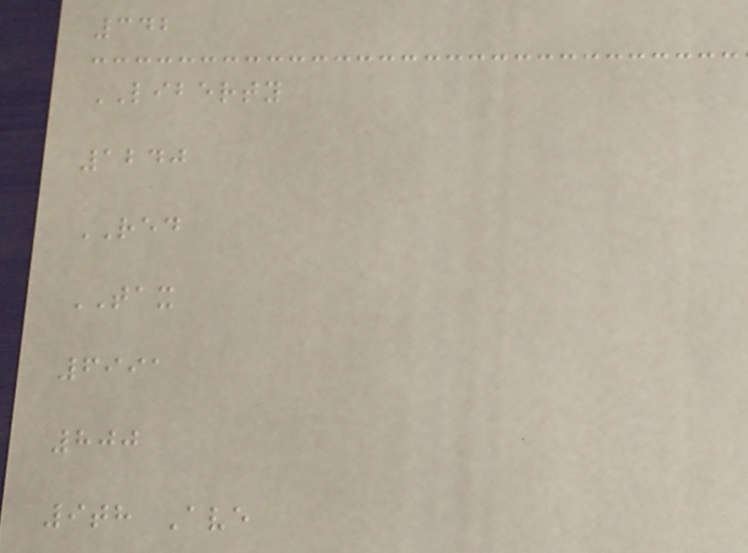342
LIBERTY
1240
RED
TAX
6991
800
9th Ave
